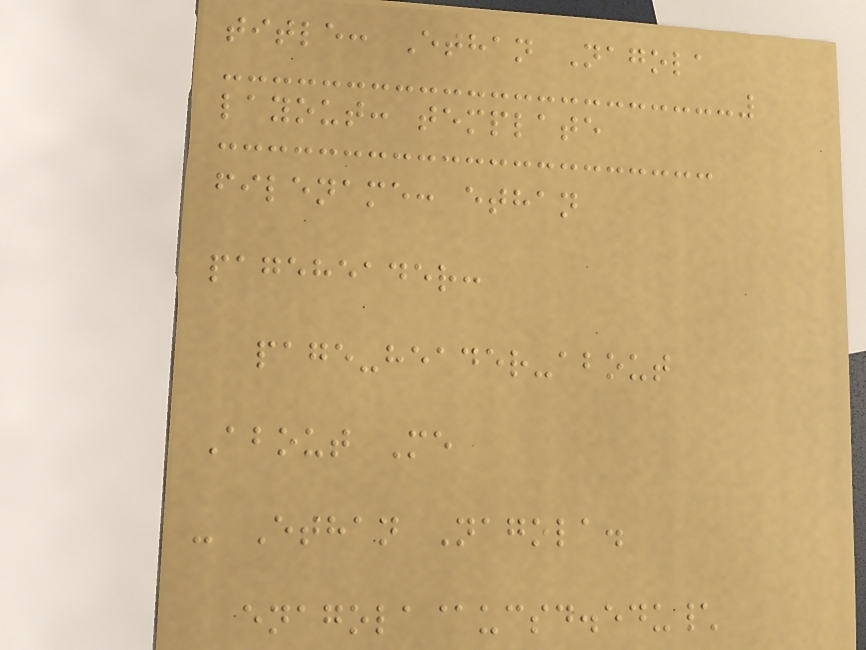title: Ethan Nagola
layout: template
filename: ethan
pageheader:
page-header-about
About Me
- Ethan Nagola.
enagola@ucsd.edu\
